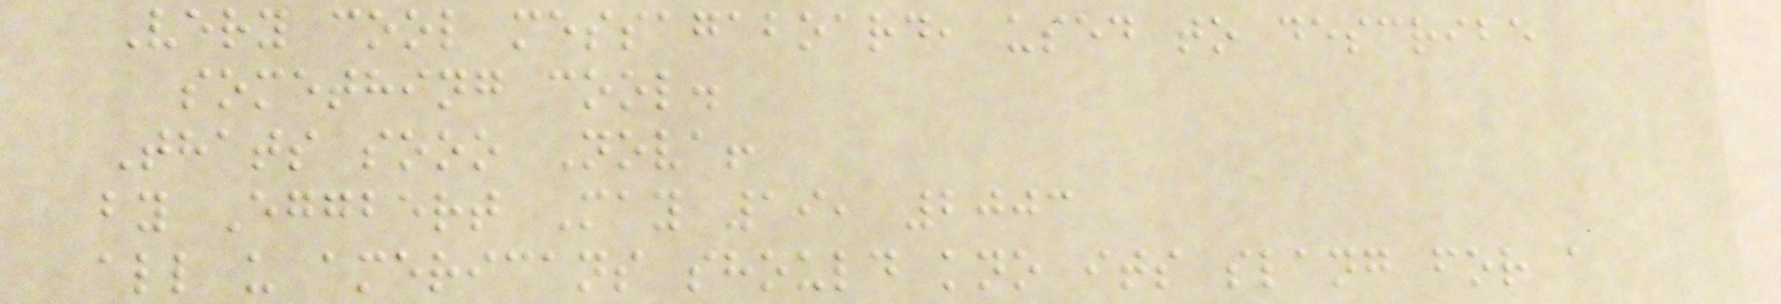Very cool messagaboard, used to describe
something cool.
Thats sooo Nova!
by Eggbert May 19, 2003
all u americans should kno its slang for a
